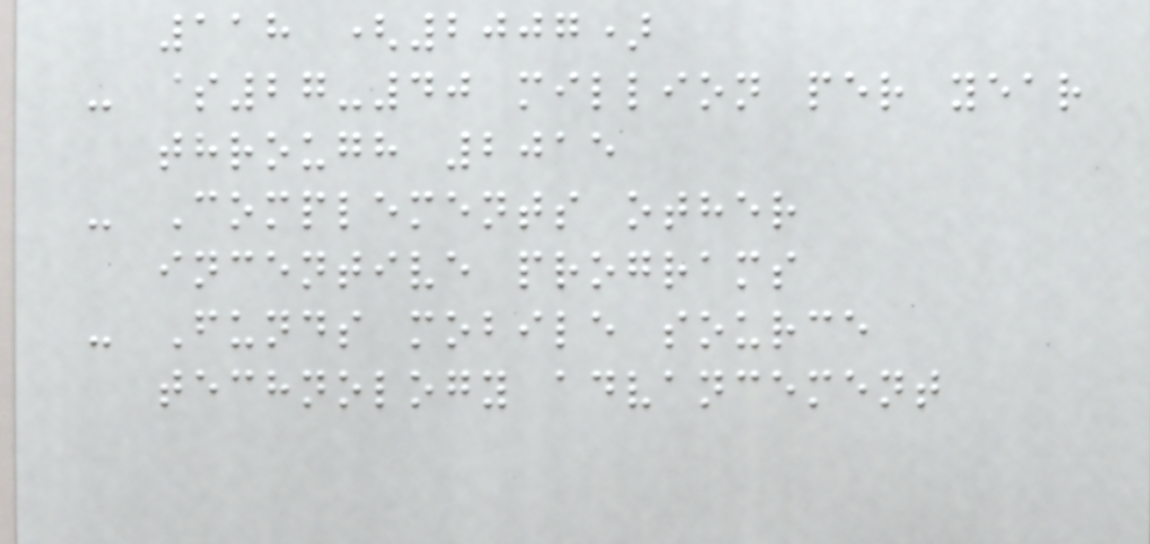118 (2007)
- $27-40 million per year
through 2015
- Complements other
incentive programs
- Funds mobile source
technology advancement
